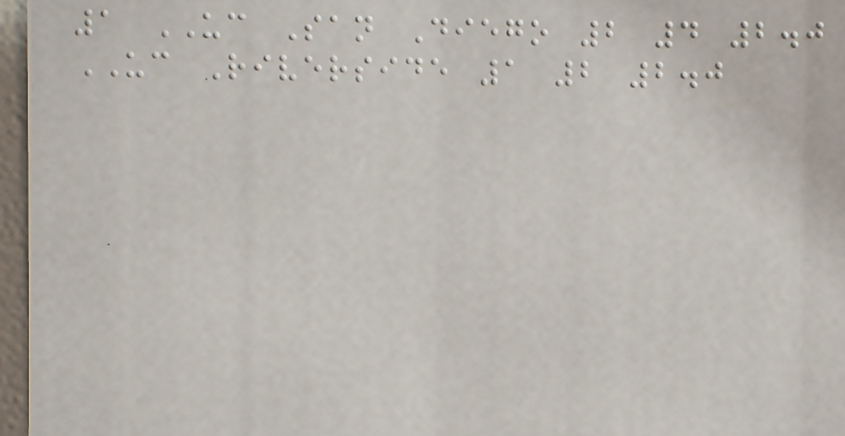1 UC San Diego 2 4 2.0
UC Riverside 1 2 2.0
